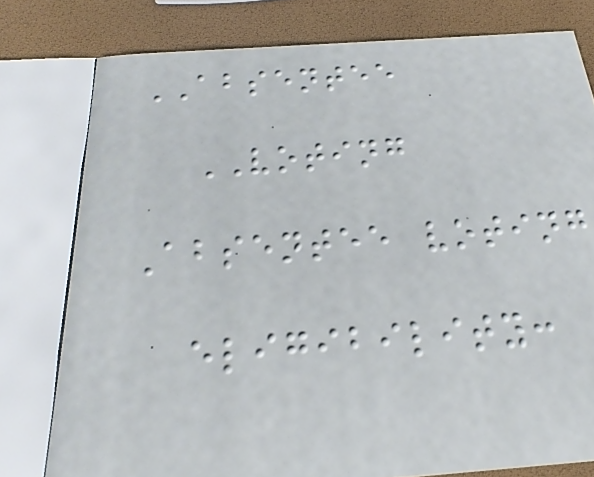ABSENTEE
VOTING
Absentee voting
eligibility:
